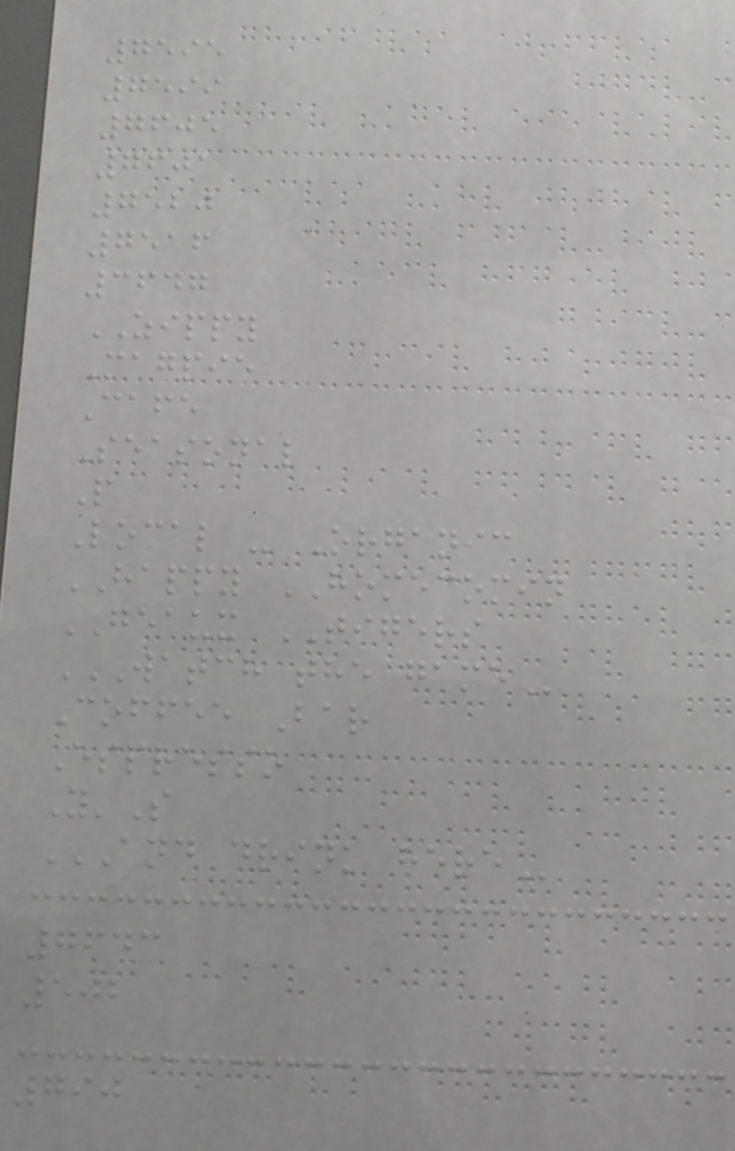7595
7599
7605
7601
7520
7516
3647
ZIPPY
Magpie
Cafe
Seasonal
P
Local - Organic
HAPPY HOMECOMIN
GEAUX TIGERS
WATCH THE GAME
Coffee Bar
Espresso
Y'S
AND DRINK HERE
7643
502
790
